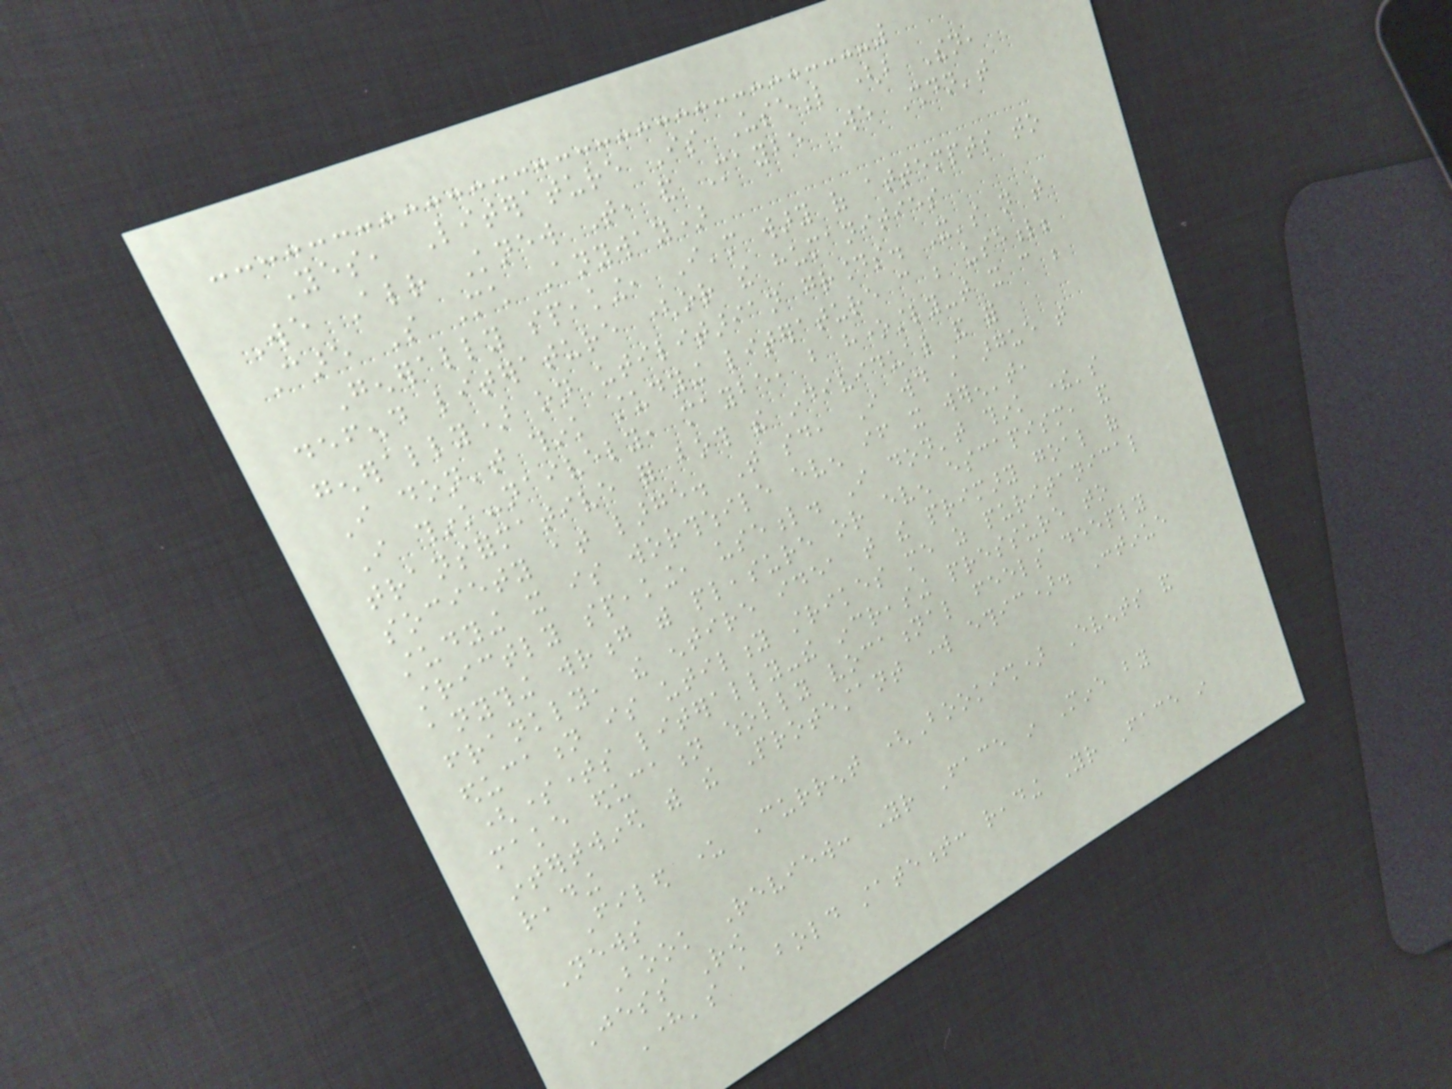Yes, Literature Is Useful (but Then,
We Already Knew That, and Maybe We Shouldn't
Care So Much Anyway)
Generally speaking, I'm wary of attempts to
defend literature (or the humanities
generally) on utilitarian grounds. It's not that
I don't think studying literature can be useful;
I think-naively, maybe, but honestly-that it can be
transformative for both the individual and for
society at large. That said, I would still argue that
studying it is worthwhile even if it weren't,
strictly speaking, useful. I don't think there's
anything wrong with pleasure or even escapism, and
frankly, the entire idea that the primary goal of
education is utility strikes me as puritanical
(sometimes literally-the increasing pressure to
make education wholly vocational feels deeply
intertwined with the Protestant work ethic). Continue
reading
Filed under Current (Bookish) Events and
News
Book Review: Your Face in Mine by
Jess Row
Here's a bold statement: reading Your Face in
